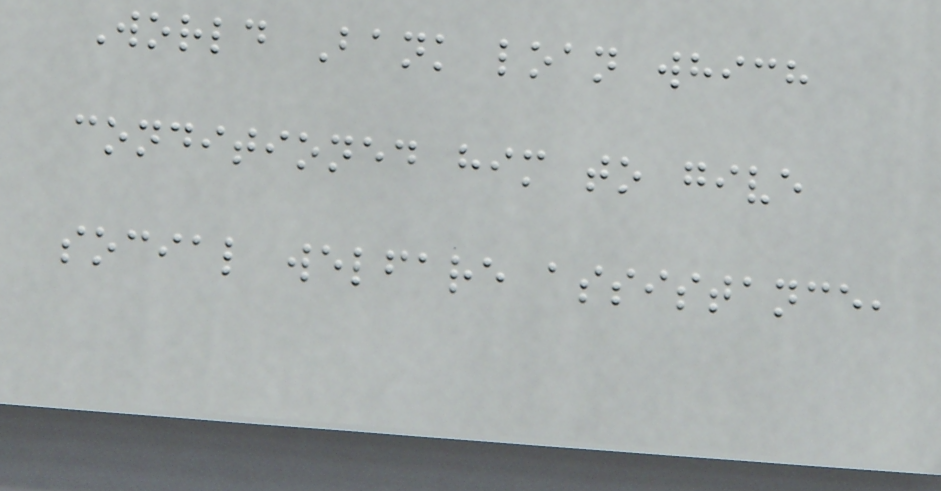World Bank loan which
conditioned him to give
social welfare assistance,
